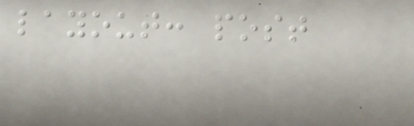layout: post
